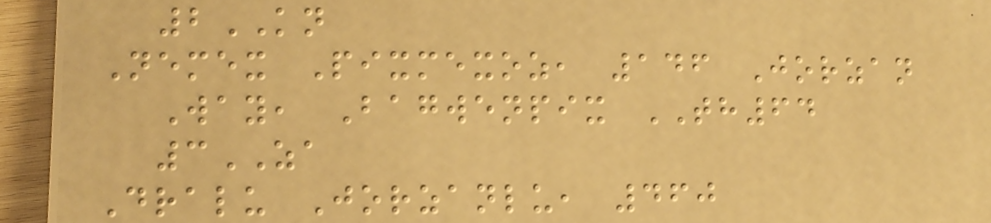2KN
Nemex Pixmexoz, 146 Jorzan
Way, Bagwenpix TH64
3ZA
Dralu Jorzanlu, 460
